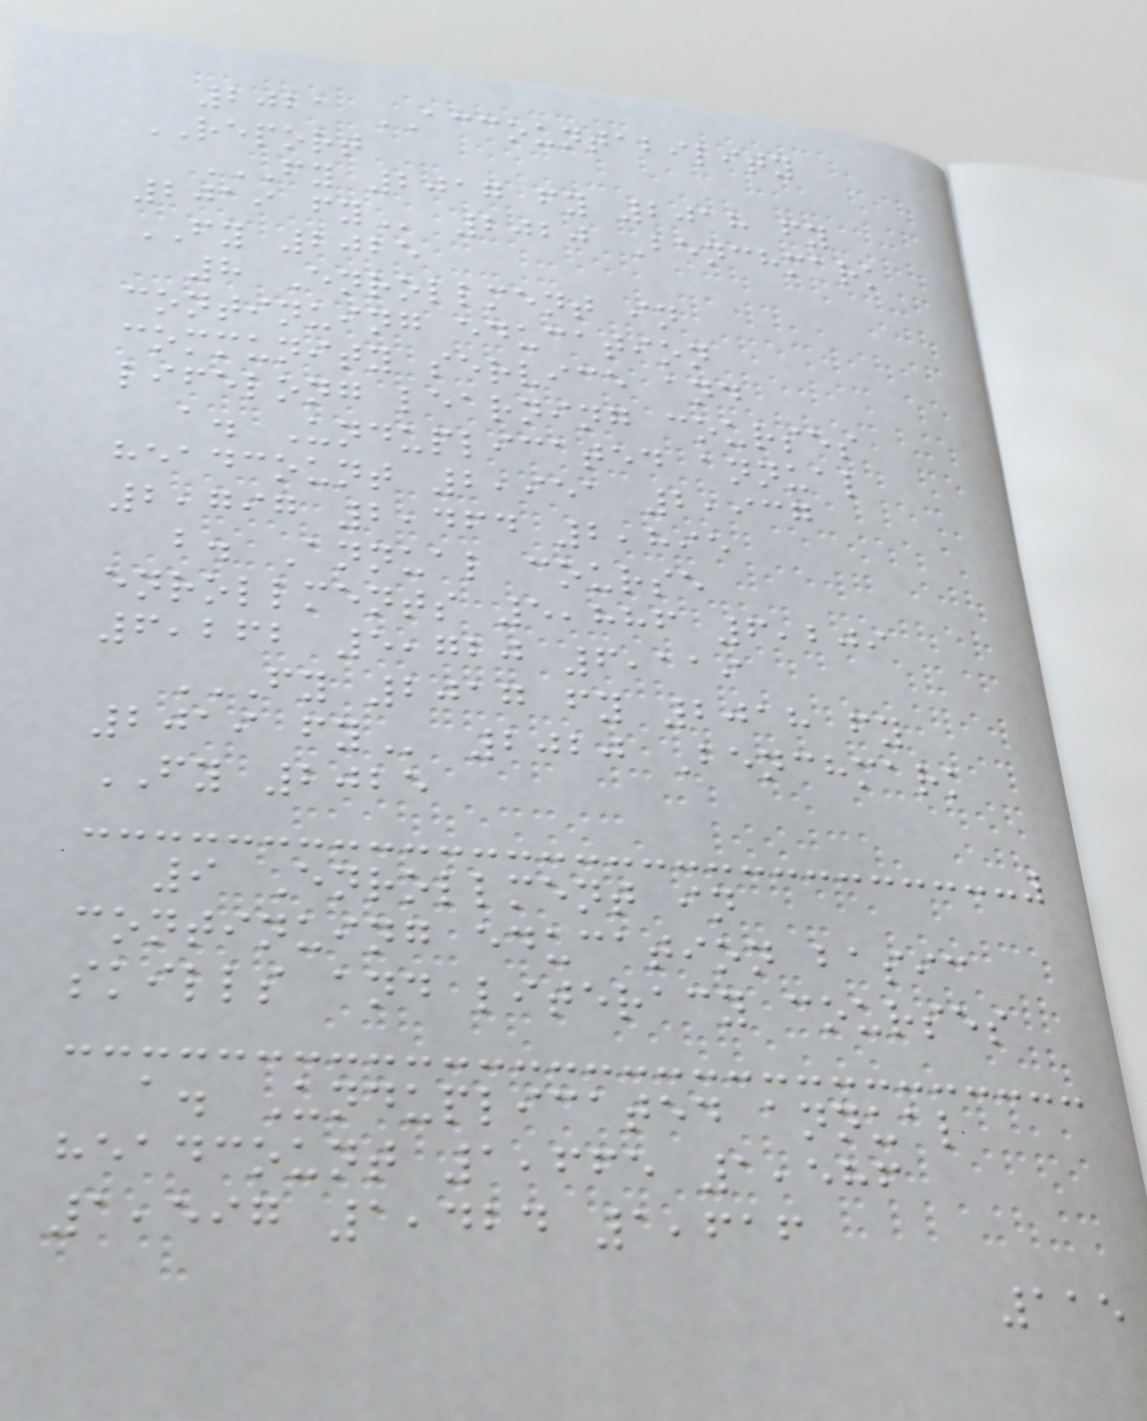2021 ACCOUNTABILITY
REPORT
FY 2017 FY 2018 FY
2019 FY 2020 Benchmark
FY 2025
8 Enrollment in
continuing education
community service and
lifelong learning courses
a. Unduplicated annual
headcount 2,951 2,937
2,797 2,464 2,895
b. Annual course
enrollments 5,886 6,209
6,262 5,720 6,119
FY 2017 FY 2018 FY
2019 FY 2020 Benchmark
FY 2025
9 Enrollment in
continuing education basic
skills and literacy courses
a. Unduplicated annual
headcount 1,665 1,586
1,597 1,424 1,616
115
